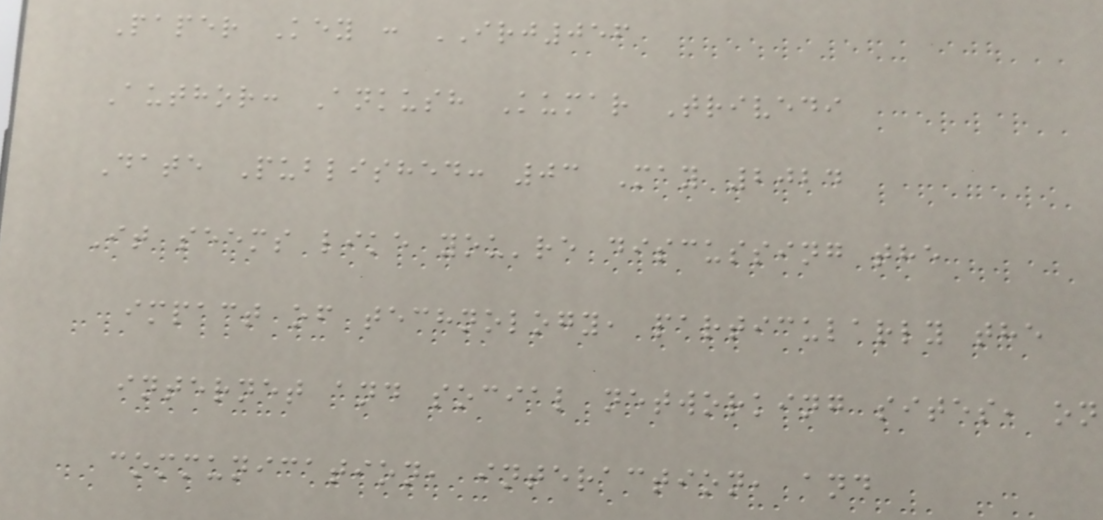Paper Key : IRJ056
Author: Ankush Kumar Trivedi
Date Published: 03 May 2024
It seems like you're discussing the
impact of technology, particularly the
internet and social networking sites, on
communication, interaction, and
